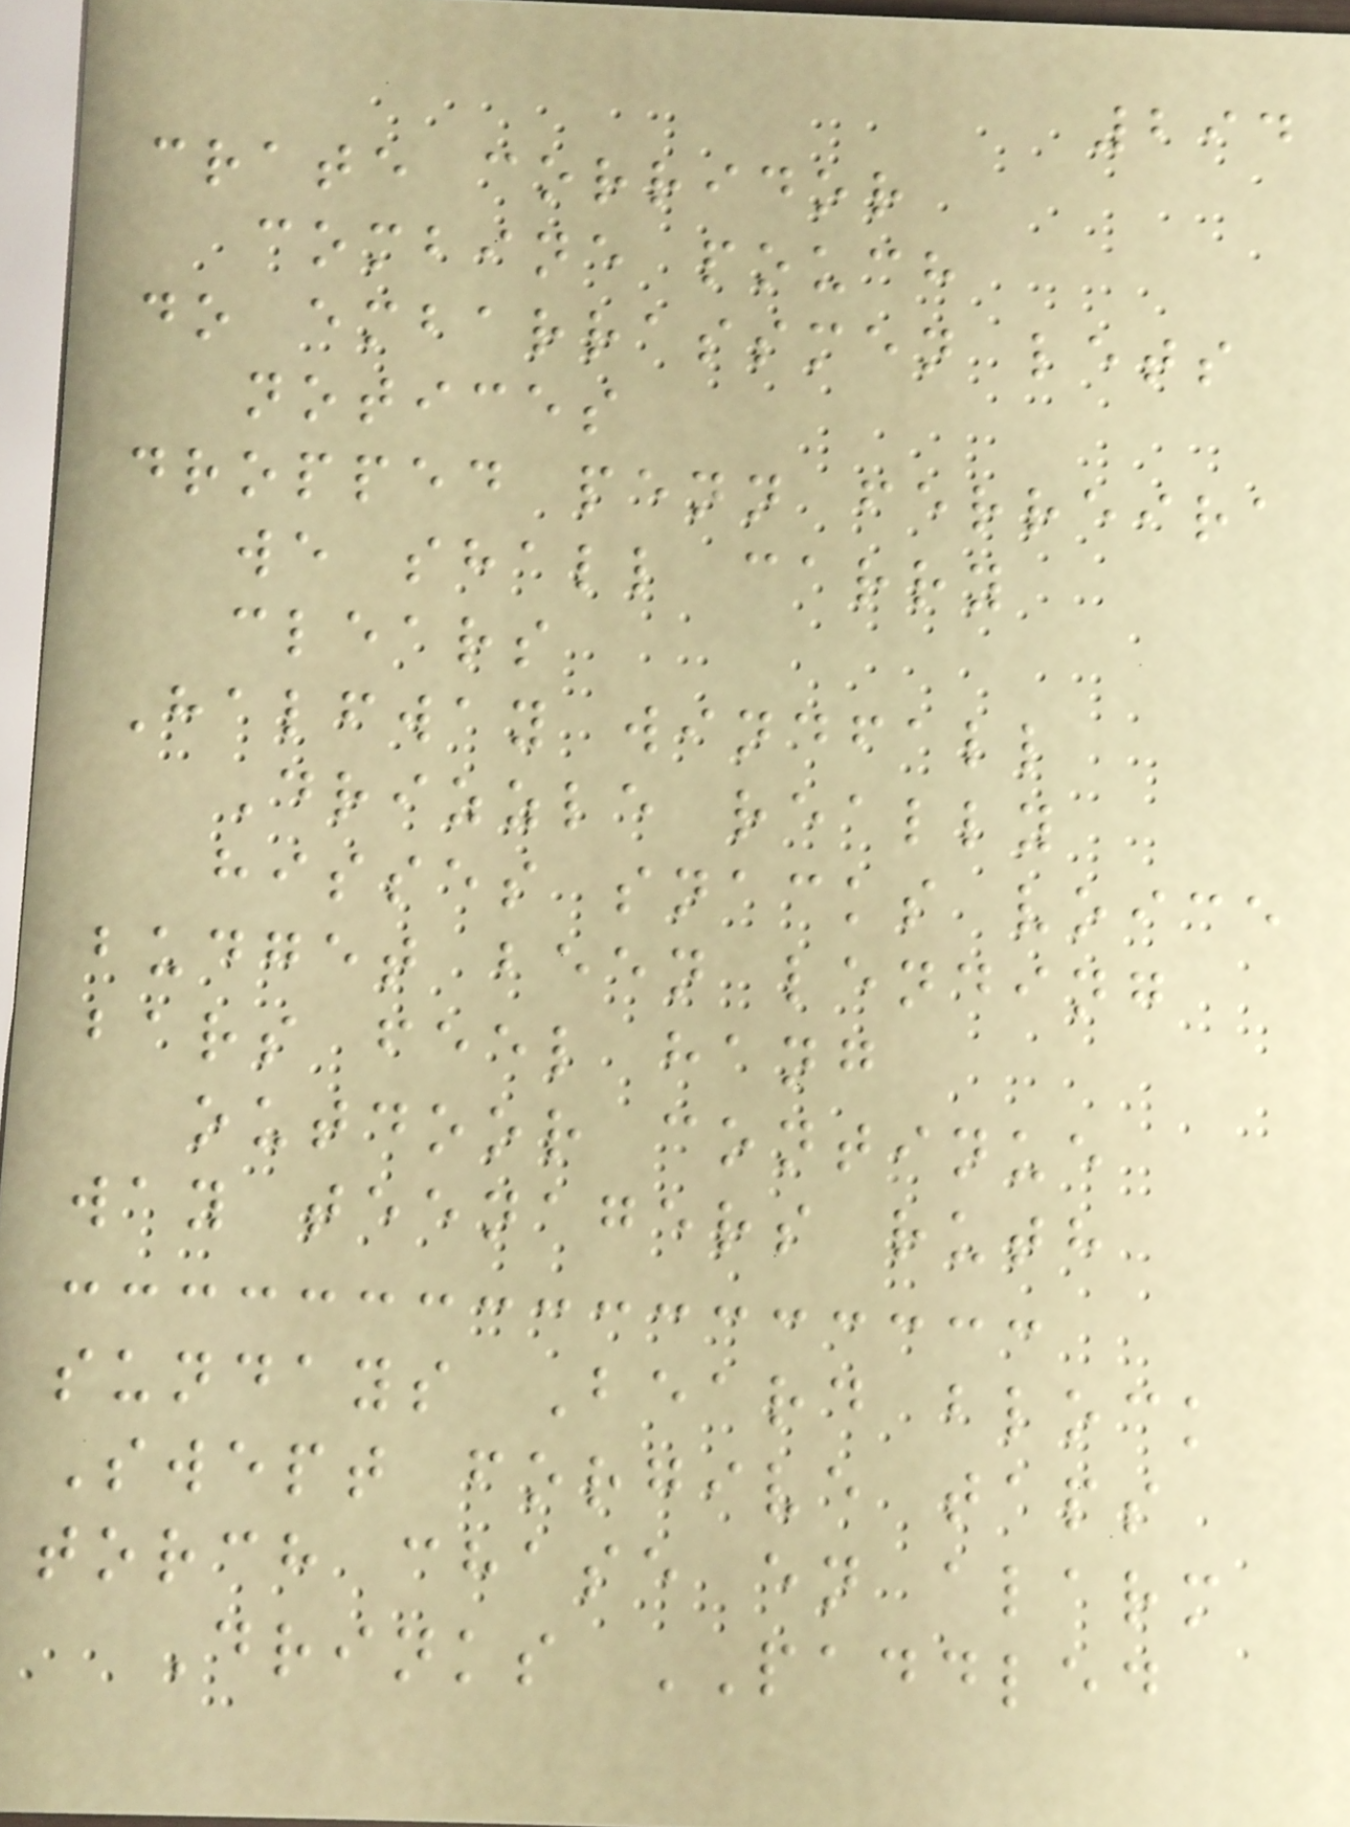294
crate corridor
combine pouch
do embarrassmen lets
notices
dropped penn ferreira
we shall carry
clears
Halfway windfall
Drizzle really
hisses snacks voice
budget been lending
bars feel hang
outdoor continue
way teenagers ruth
sundays Beard block
Swept forgive taps
torch chase en alarm
Drinks PADDLED
